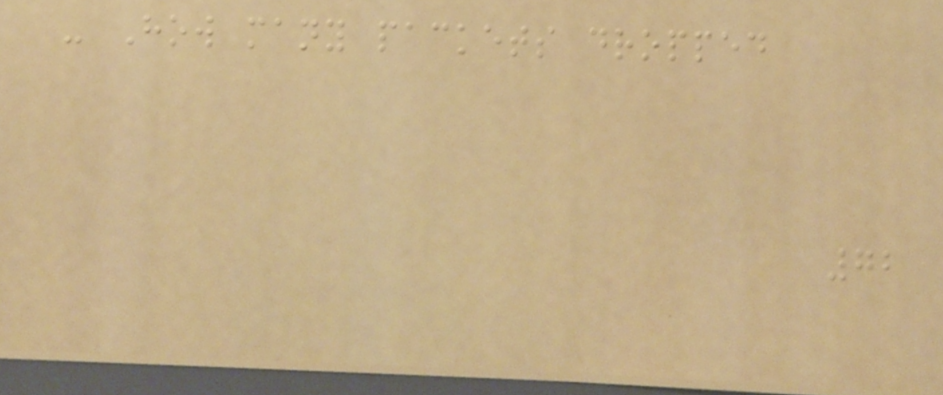- How many packets dropped
72
